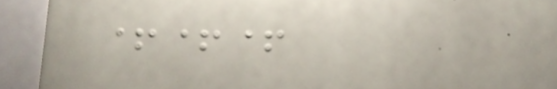+++
